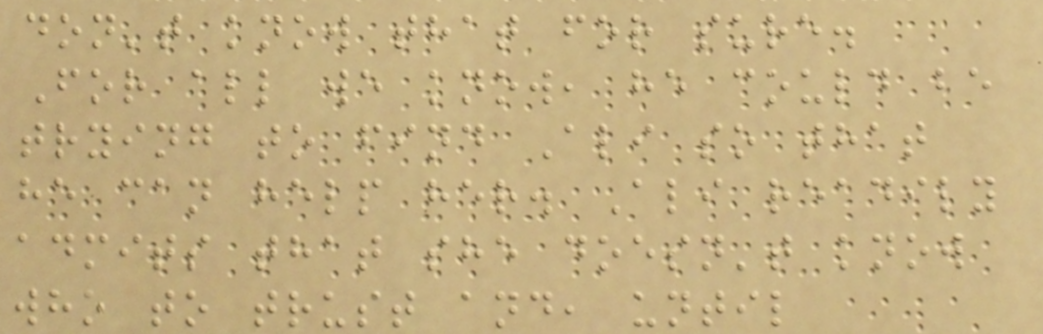don't know that for sure.
For all we know, he could be
trying to find Ali so that
he can help her. Ali readily
admits that she doesn't know
who to trust and, until
